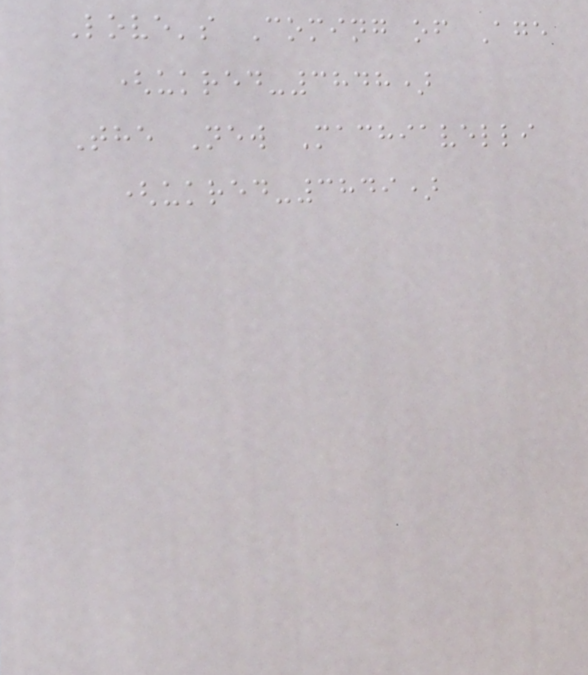Love's Coming of Age
(ukred-3848)
The New Machiavelli
(ukred-3849)
